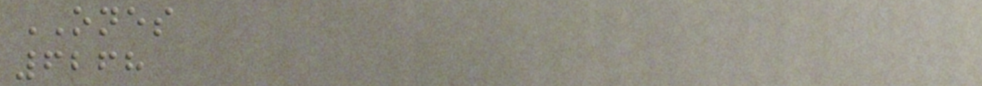ONES
6268
